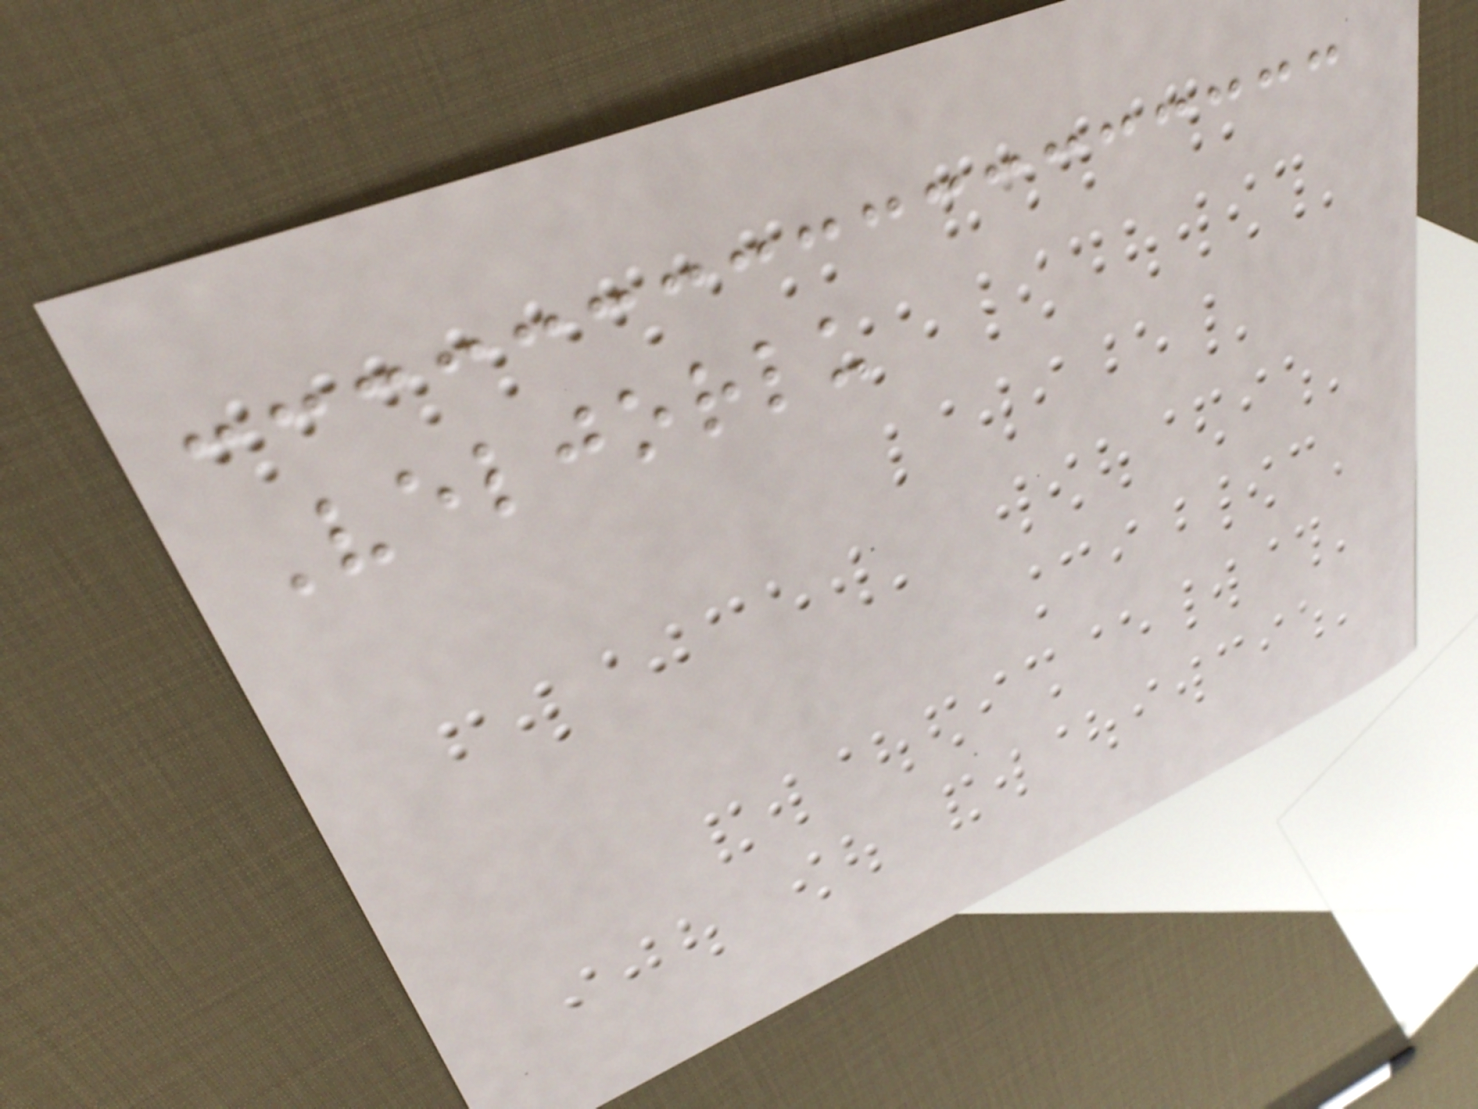Veljorlu
